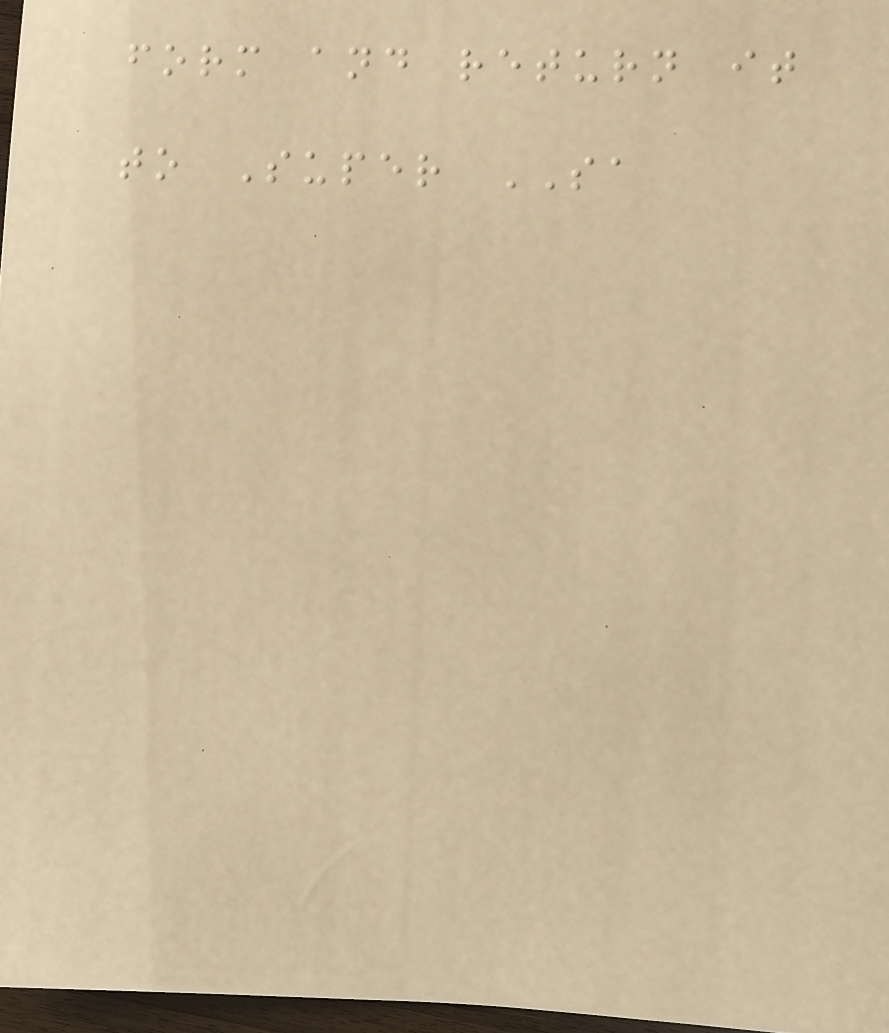form and return it
to Super SA
